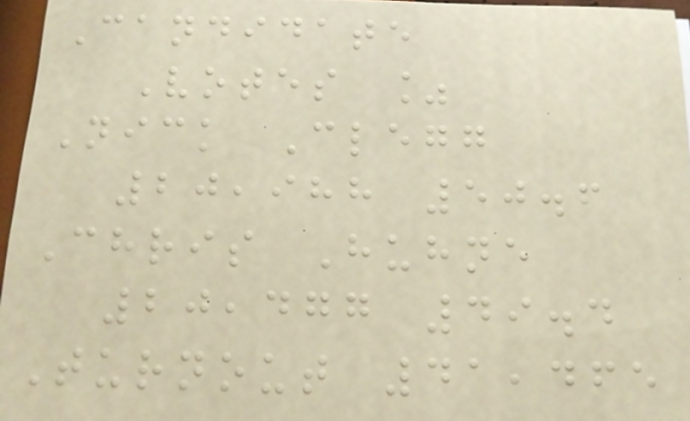Candidate
Votes %
Nick Clegg
20,988 50.6
Chris Huhne
20,477 49.4
Turnout 41,465
